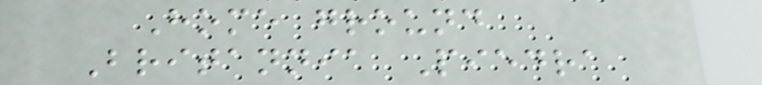Home ground
Britannia Piedra
